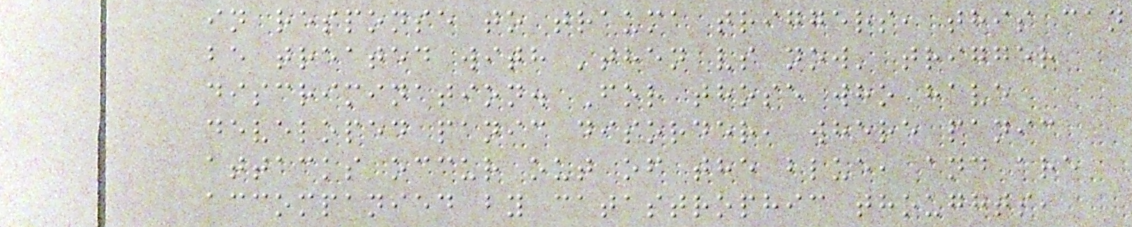in response to trauma triggers, this can
be treated with 'then vs now' trigger
discrimination. For those who have
developed panic disorder, where panic
attacks occur out of the blue, and are
accompanied by catastrophic thoughts,
